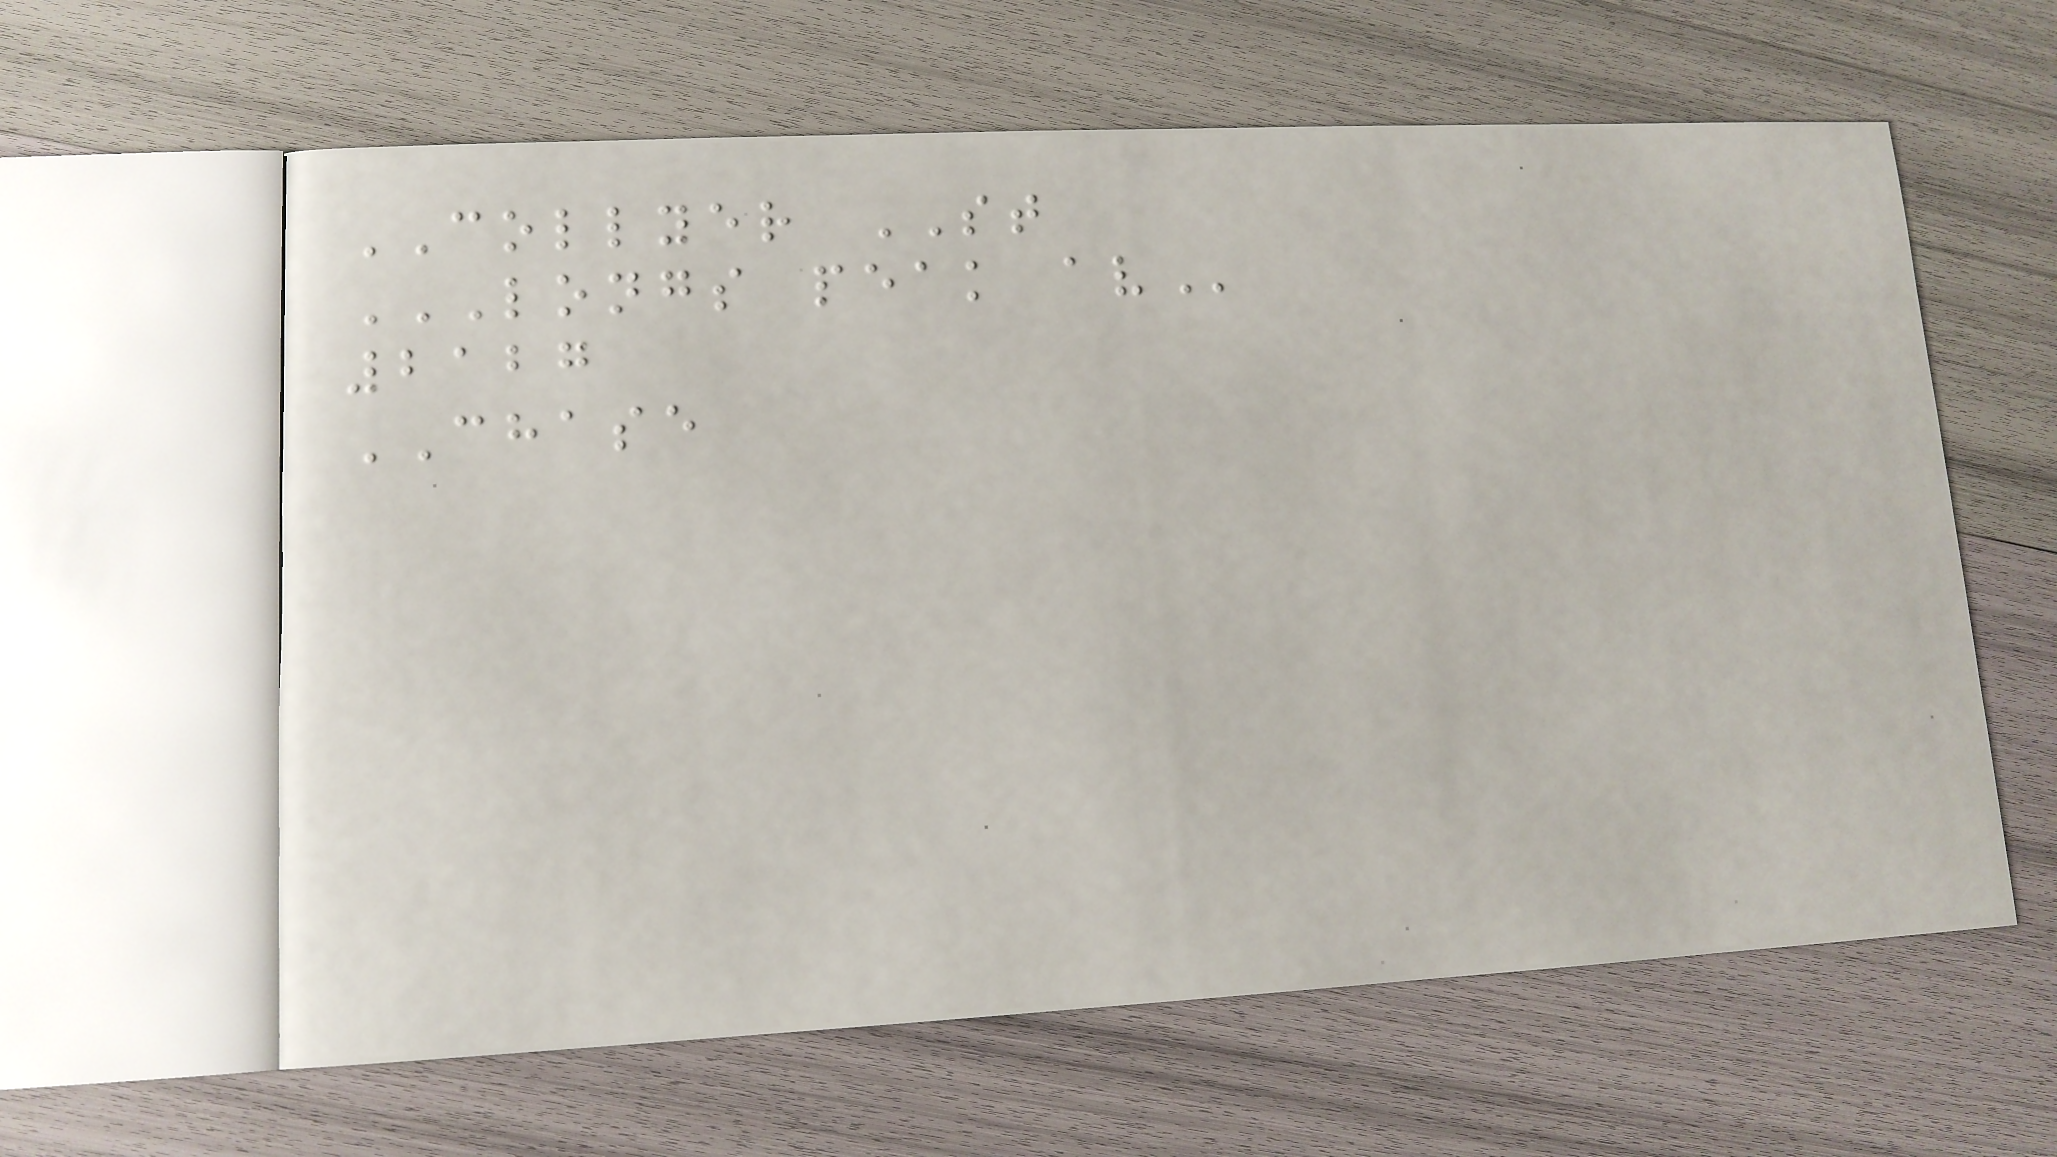COLLYER ST
LONGS PEAK AV
2127
CHASE
